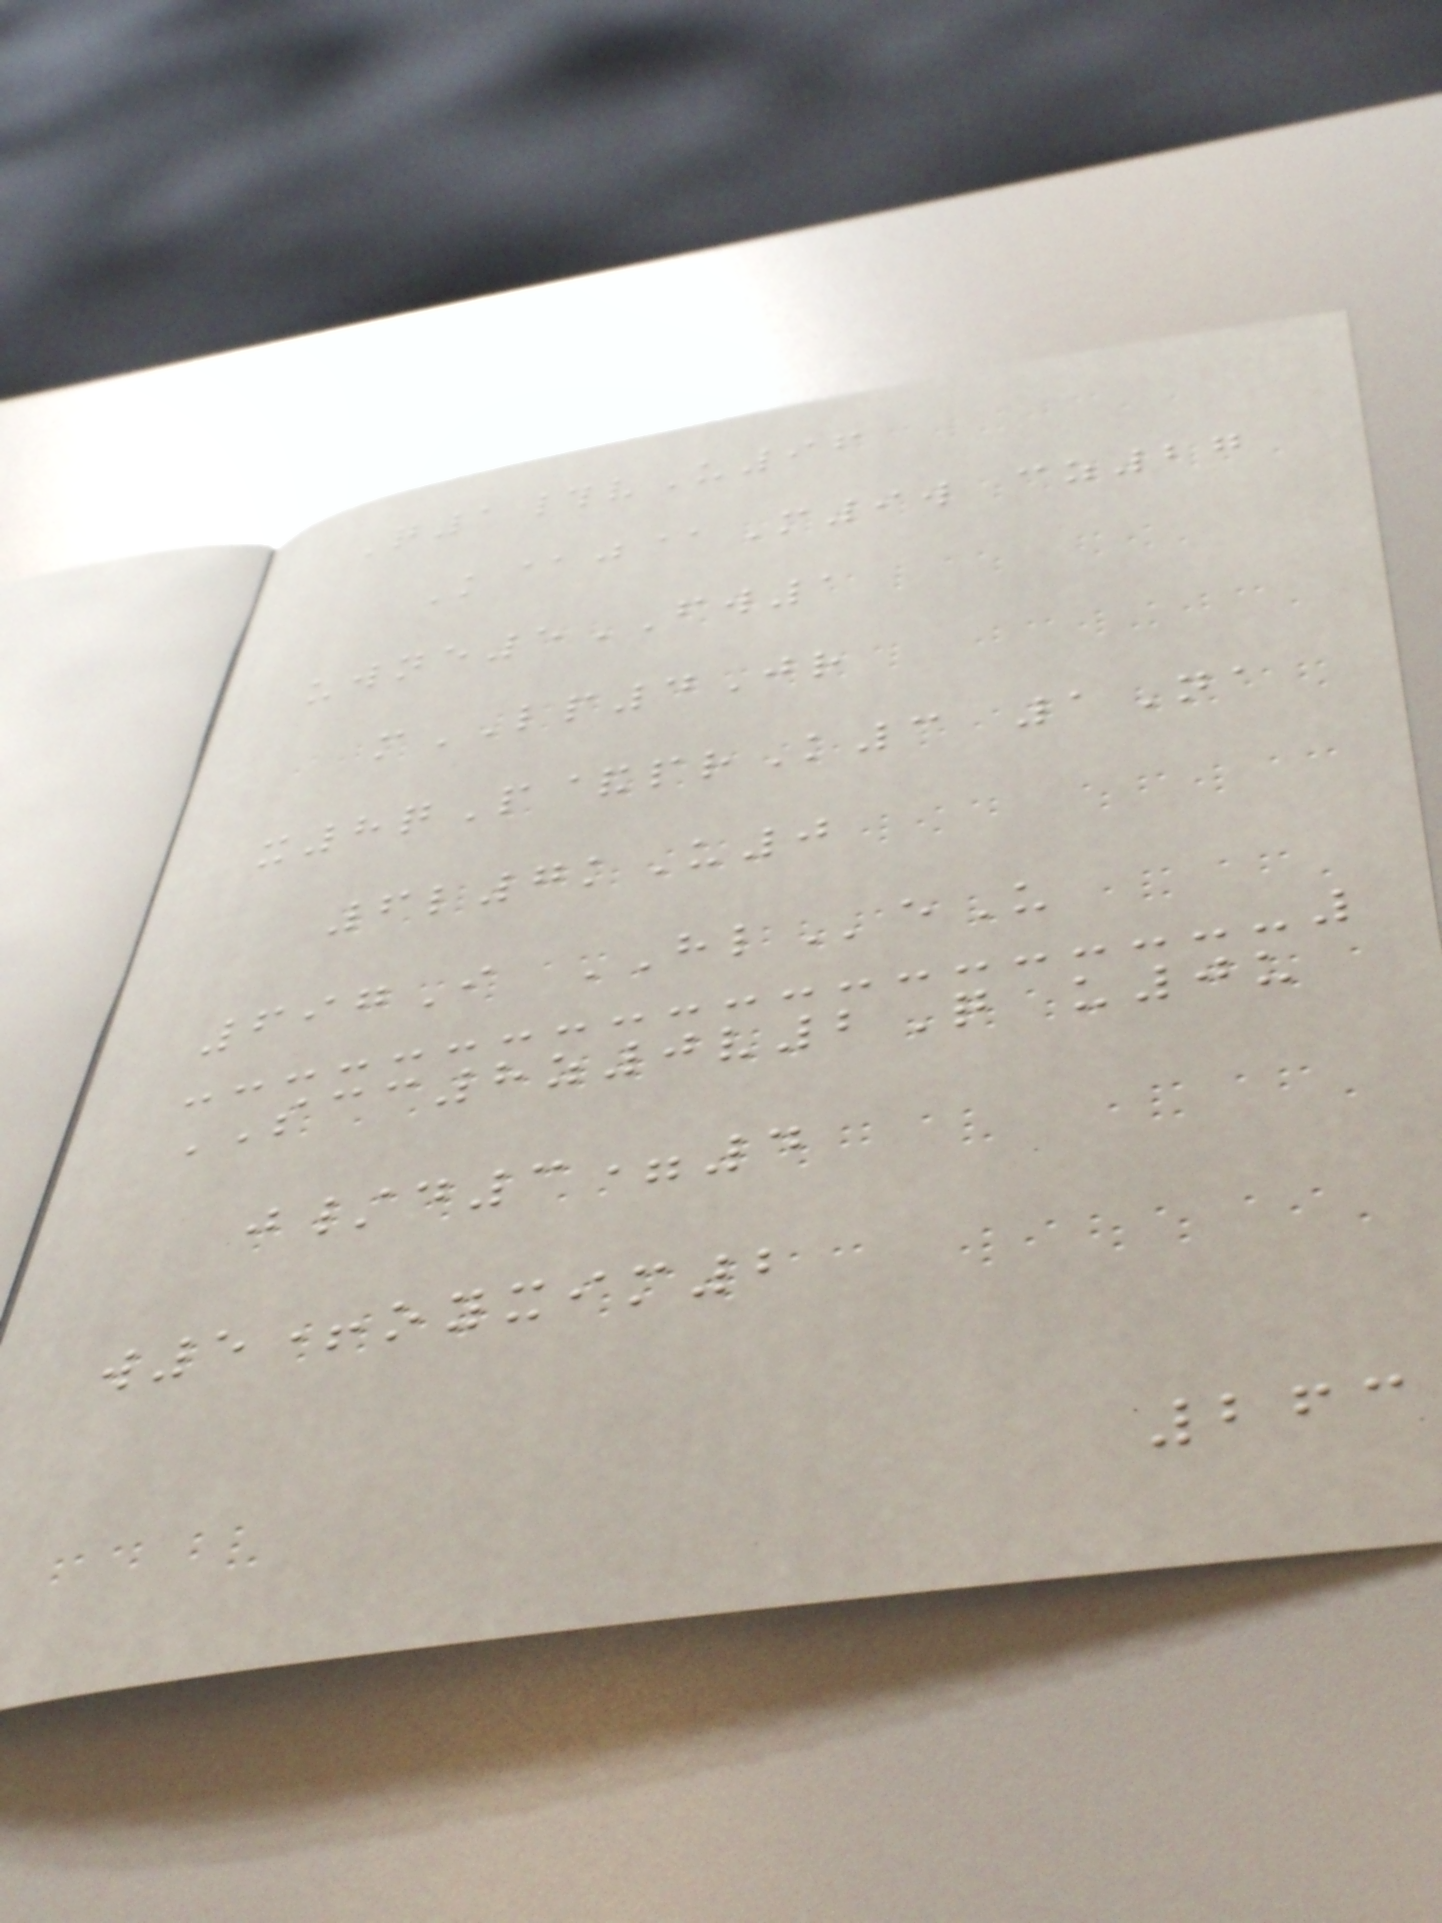Q1#vU96
K@j@M9w cz27
uwne5FW1
mLP4Jr
x8qP&prK3 1Na
6l7kU0
697I HLeU
SCC8z0v2Q u0u
j/d3=4
w5+oyxim2
263
